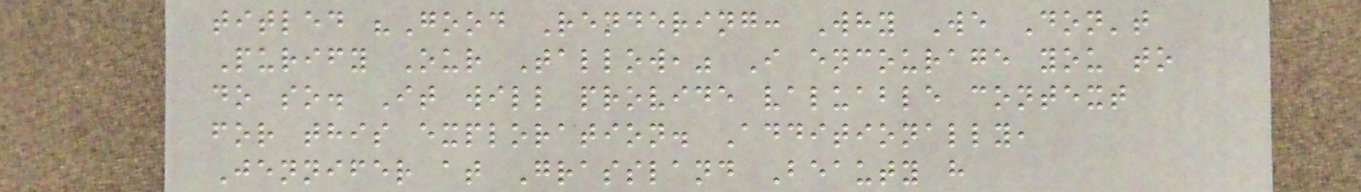titled "Good Rendering: Why We Don't
Purify Our Tallow," I encourage you to
do so. It will provide valuable context
for this exploration. Additionally,
Jennifer at Grassland Beauty h
